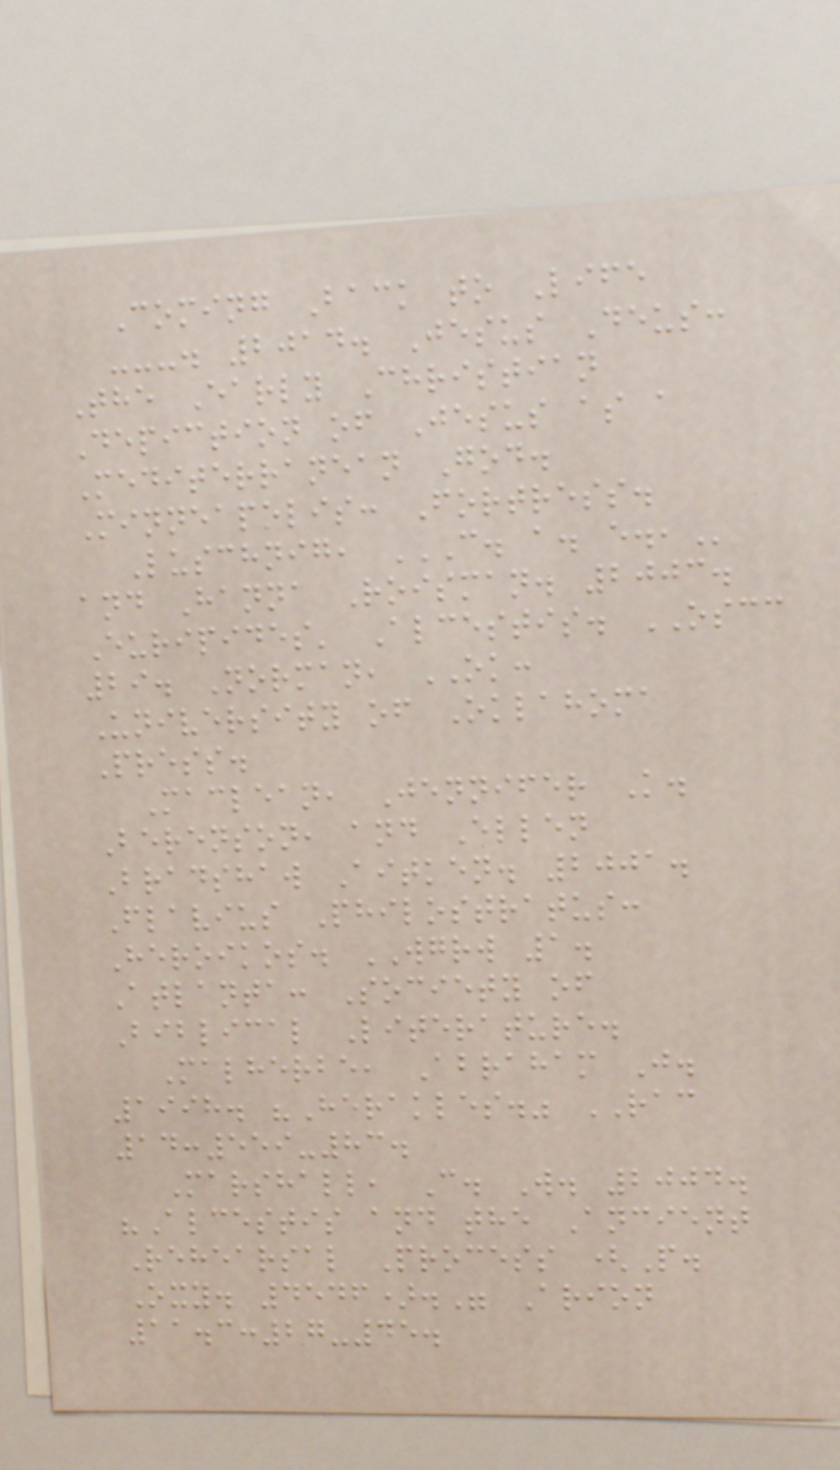Coming Back to Life
---. 2014. Jesus Deus:
The Early Christian
Depiction of Jesus as a
Mediterranean God.
Minneapolis: Fortress.
Luschnig, C. A. E.,
and Hanna Roisman. 2003.
Euripides' Alcestis. OSCC
29. Norman, OK:
University of Oklahoma
Press.
Maclean, Jennifer K.
Berenson, and Ellen
Bradshaw Aitken. 2001.
Flavius Philostratus:
Heroikos. WGRW 1.
Atlanta: Society of
Biblical Literature.
Malherbe, Abraham J.
1998. "Herakles." RAC
14:559-83.
Marshall, C. W. 2004.
"Alcestis and the Ancient
Rehearsal Process (P.
Oxy. 4546)." Arion
11.3:27-45.
